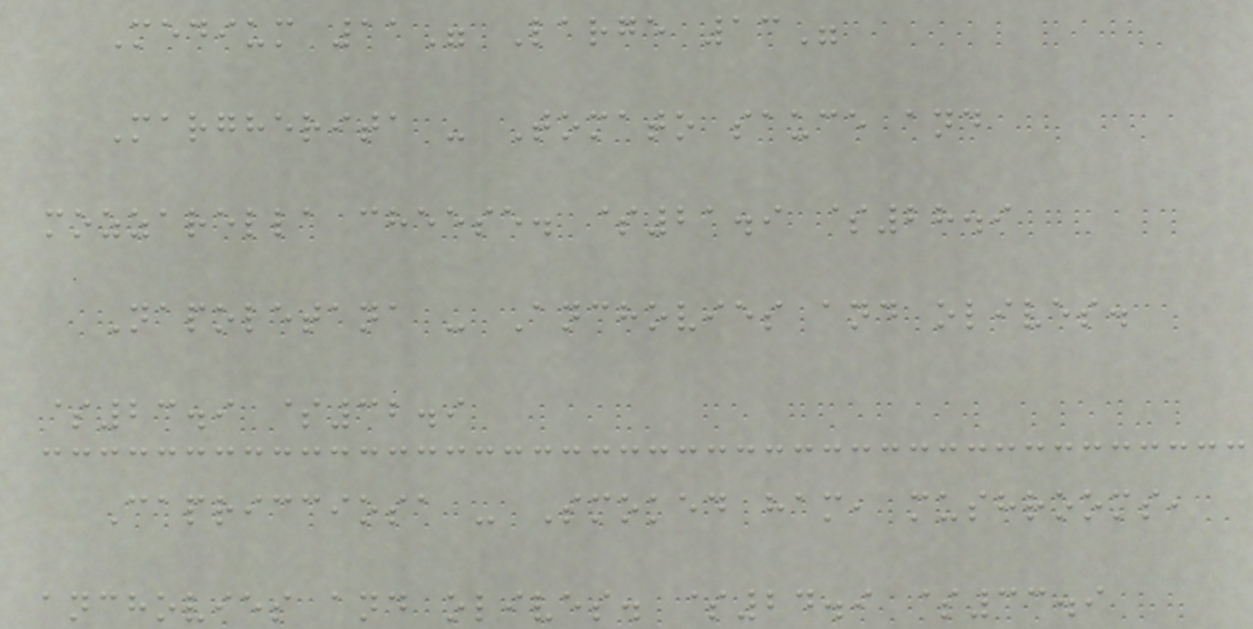Medium 11" Large 13"
Margherita - Tomato sauce and
mozzarella cheese. $21.9 $28.9
Napoletana - Anchovies and olives.
$23.9 $32.9
Capricciosa - Smoked ham, mushrooms,
anchovies and olives. $24.9 $33.9
